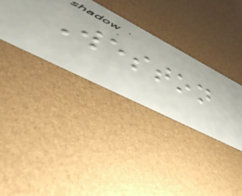Weston
